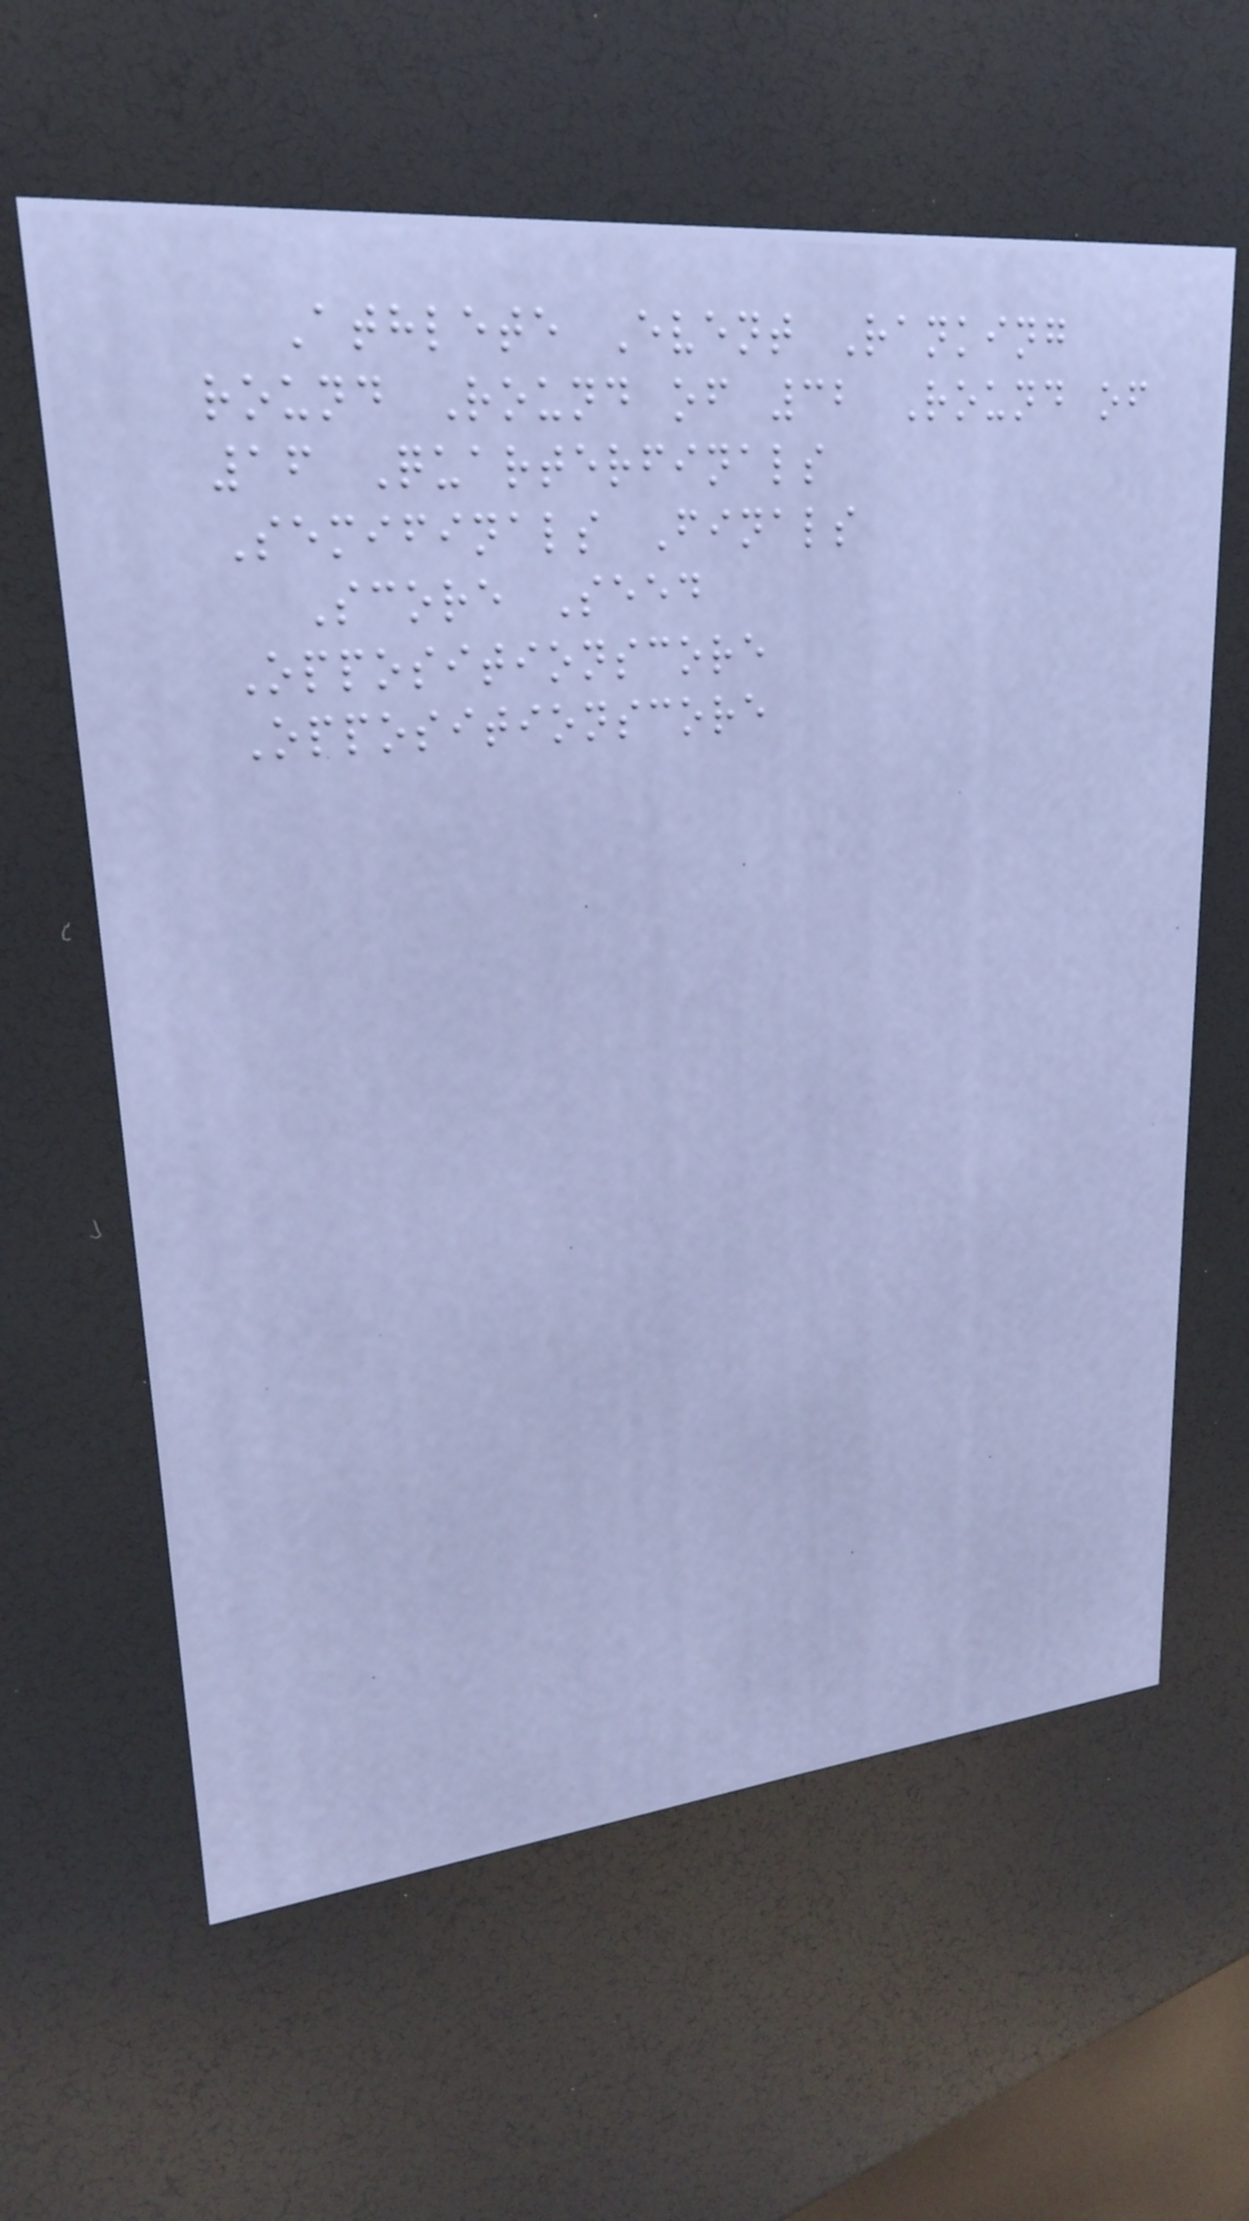Athlete Event Ranking
round Round of 32 Round of
16 Quarterfinals
Semifinals Finals
Score Seed
Oppositionscore
Oppositionscore
